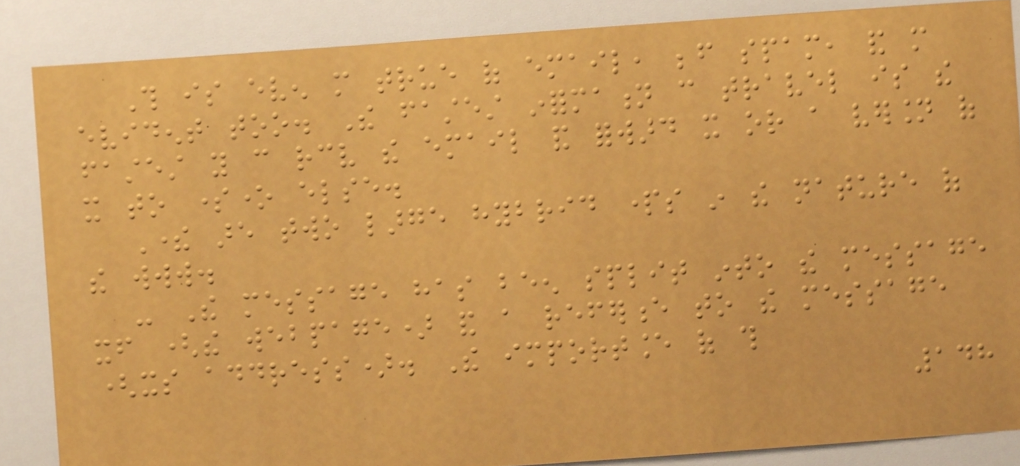This is even more true of email, before spam, and more
evident too. The fastest information can travel is the
fastest you can receive the email and forward it or a version of
it to someone else.
There are two large hybrid parts in the nature of
the www.
- The message has been split into the message
itself (the webpage) and a reference to the message
(its address). The importance of this
148
